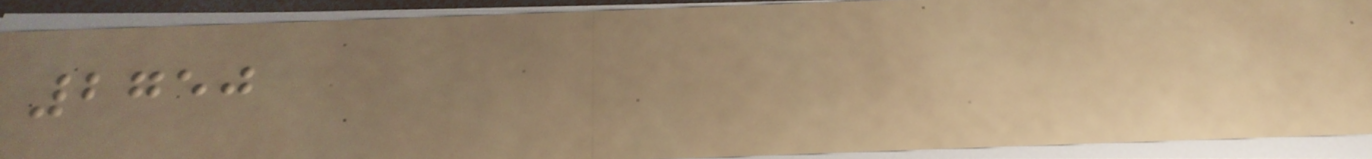2750
